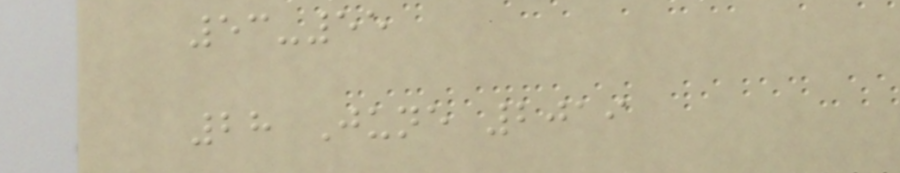53-55
28 June 2019
